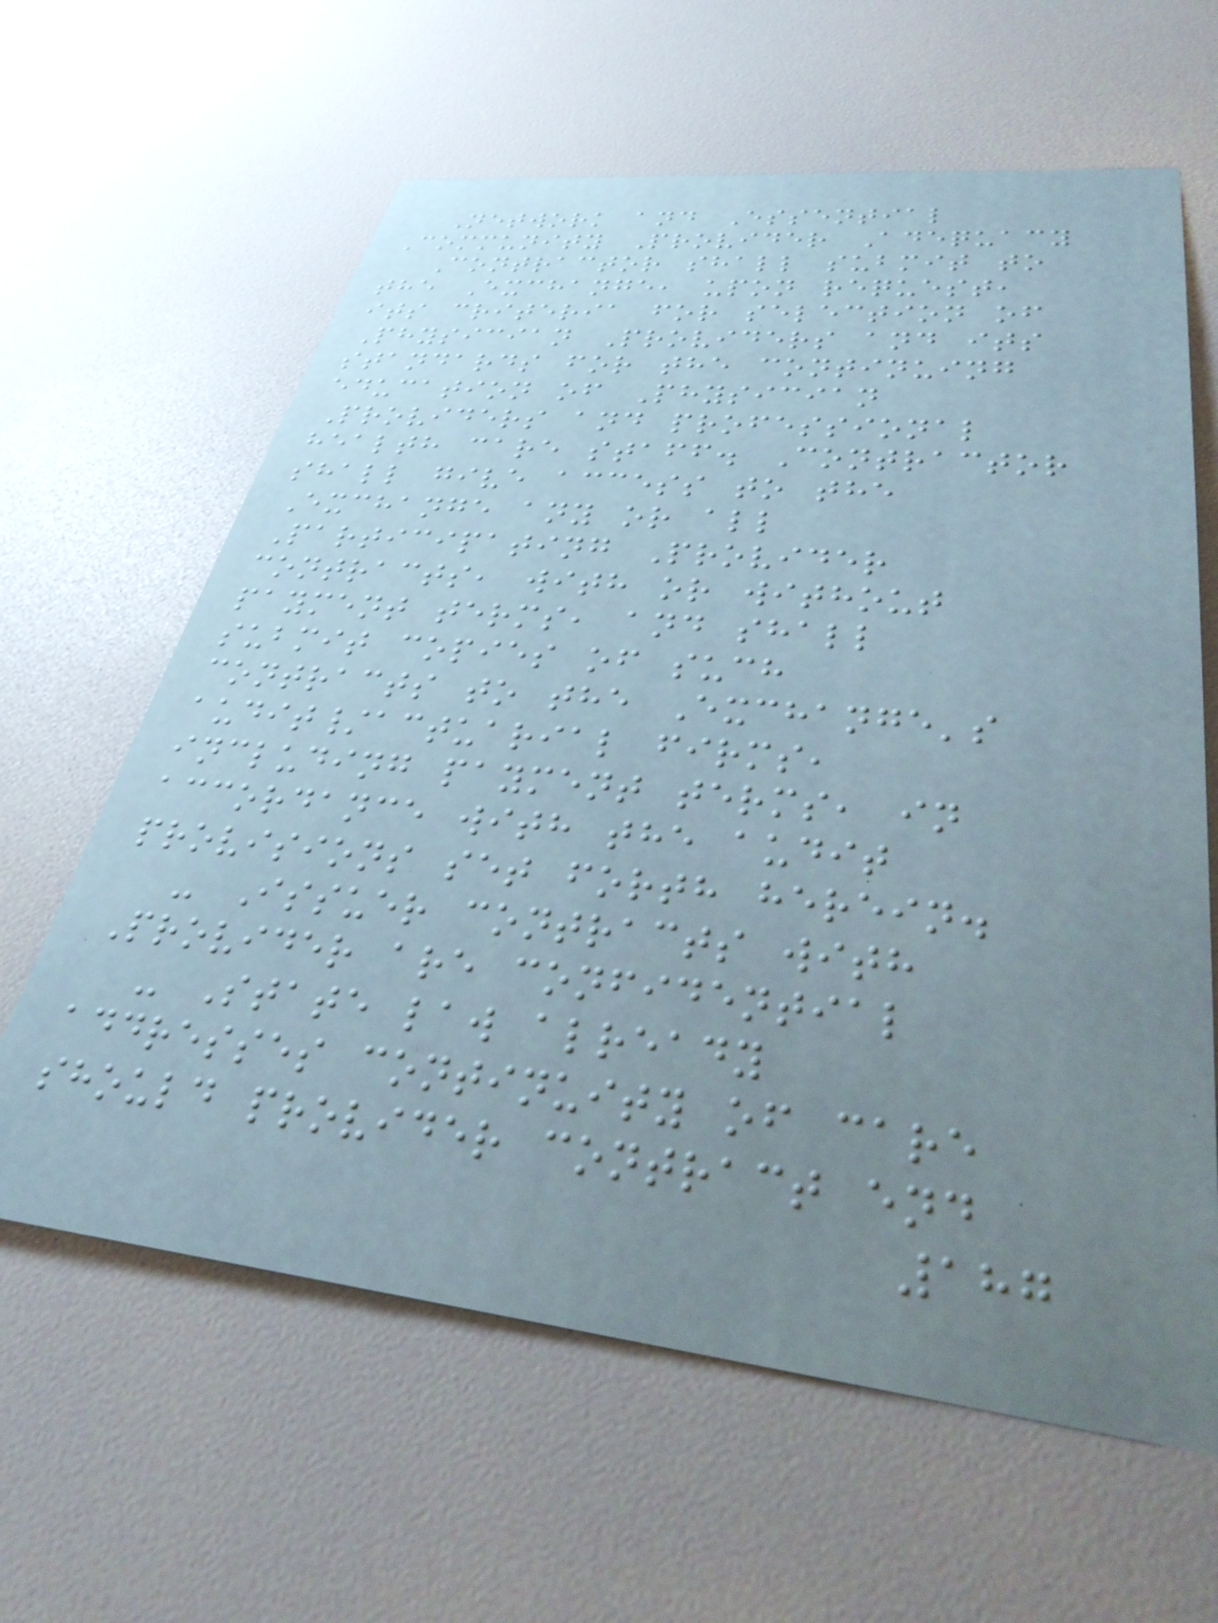Network and Essential
Community Provider Adequacy
Contractor shall submit to
the Exchange, upon request,
its criteria for selection of
Physician Providers and its
standards for the continuing
education of Physician
Providers and professional
health care staff. Contractor
shall give access to the
Exchange any or all
Participating Provider
contracts, with or without
payment terms, and shall
submit copies of such
contracts to the Exchange's
audit/actuarial firms,
including payment terms, in
accordance with the audit
provisions set forth herein.
- Issuer contracts with
Provider are confidential
- State law already
addresses continuity of care
should provider contract end
187
